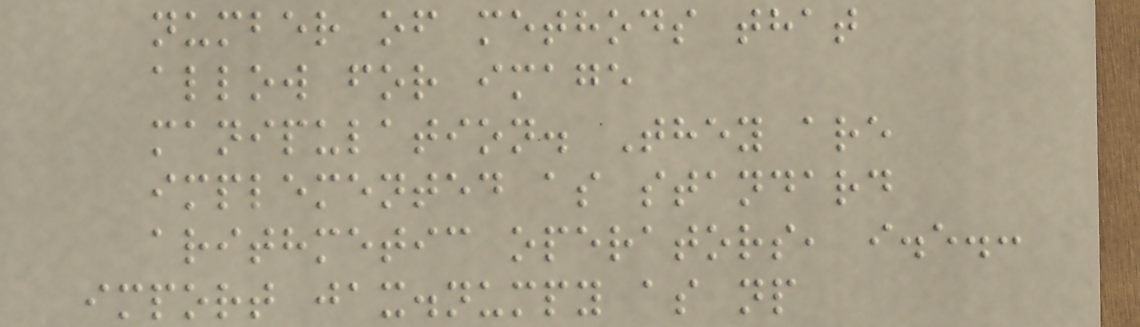number of methods that
allow for image
manipulation. They are
implemented as standard
arithmetic operators, i.e.:
import jax.numpy as np
